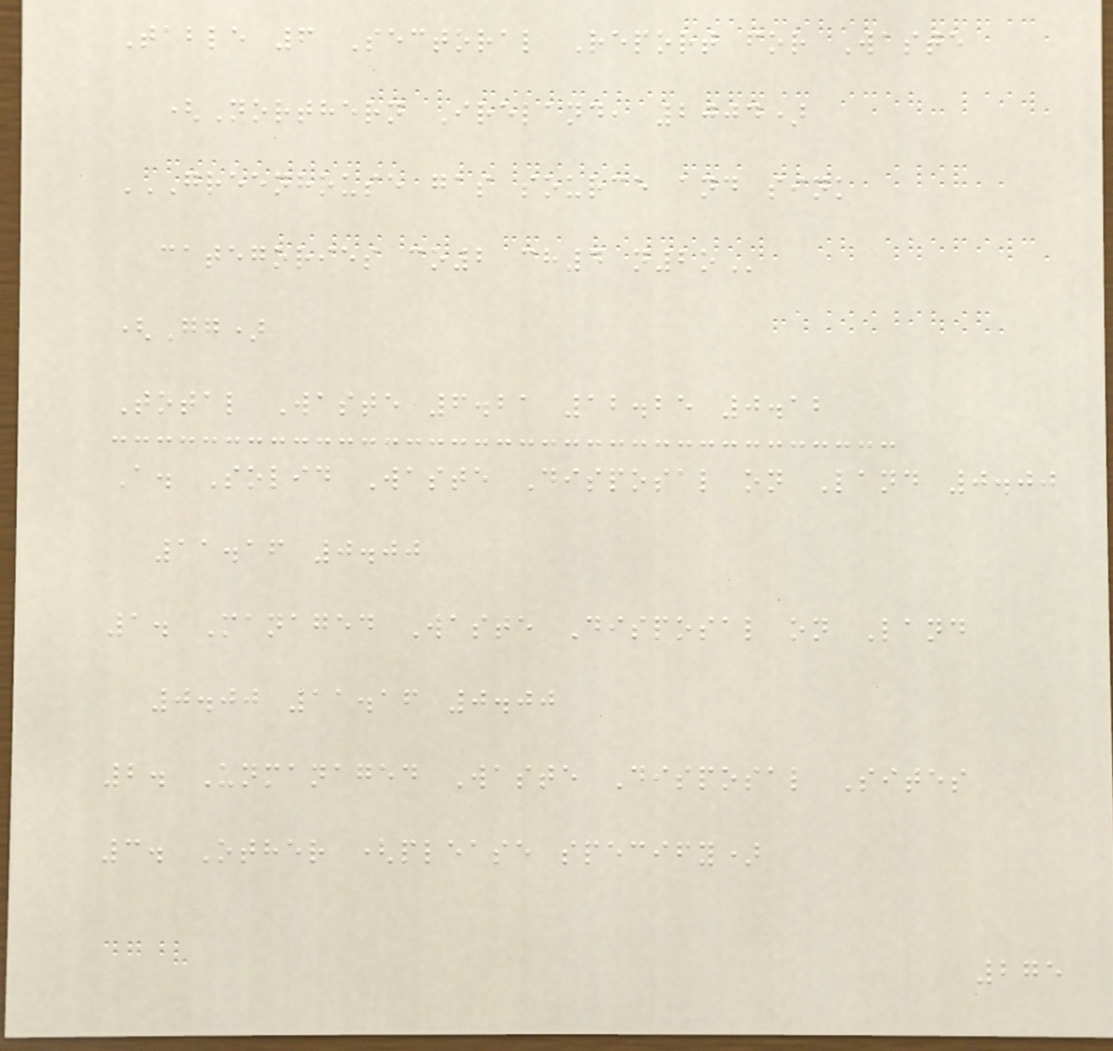Table 6 Sectoral Report for Waste
(Northern Ireland, 2004)
GREENHOUSE GAS SOURCE AND SINK
CATEGORIES CO2 CH4 N2O
(Gg)
Total Waste 6.21 12.25 0.12
A. Solid Waste Disposal on Land 0.00
11.16 0.00
1. Managed Waste Disposal on Land
0.00 11.16 0.00
2. Unmanaged Waste Disposal Sites
3. Other (please specify)
275
